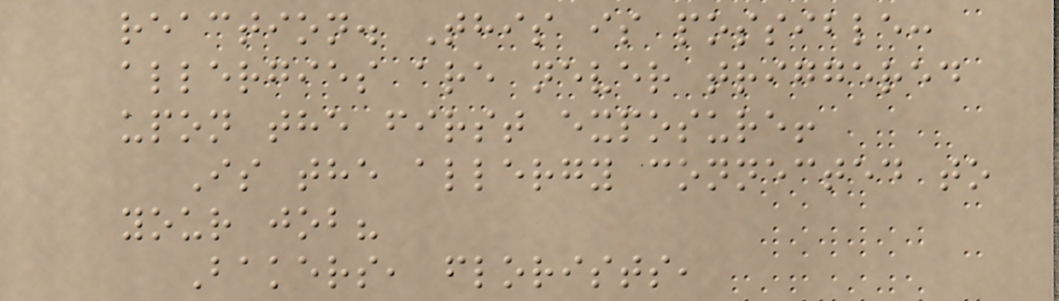reaction. This is possible:
allergies are never triggered
upon the first exposure!
Is the allergy connected to
your job?
Bakers, florists,
